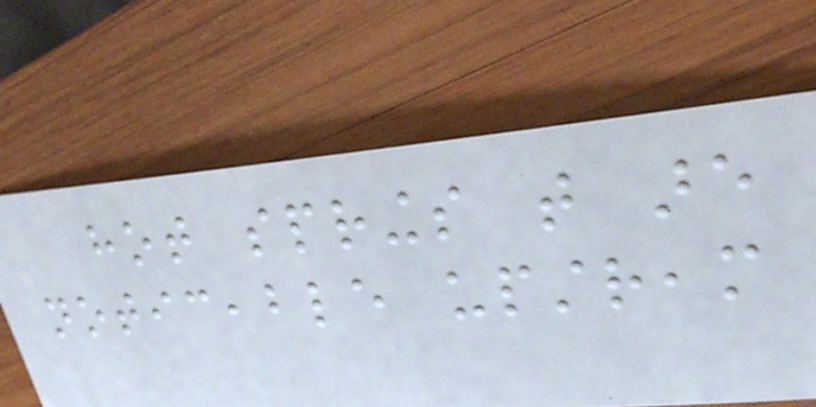hot springs that are
noticeable upstream
